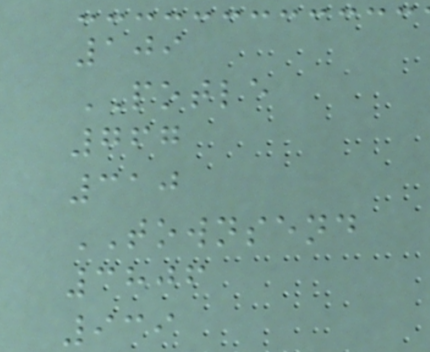109
POTLE
767
310
TOWNSEND
3806
939
